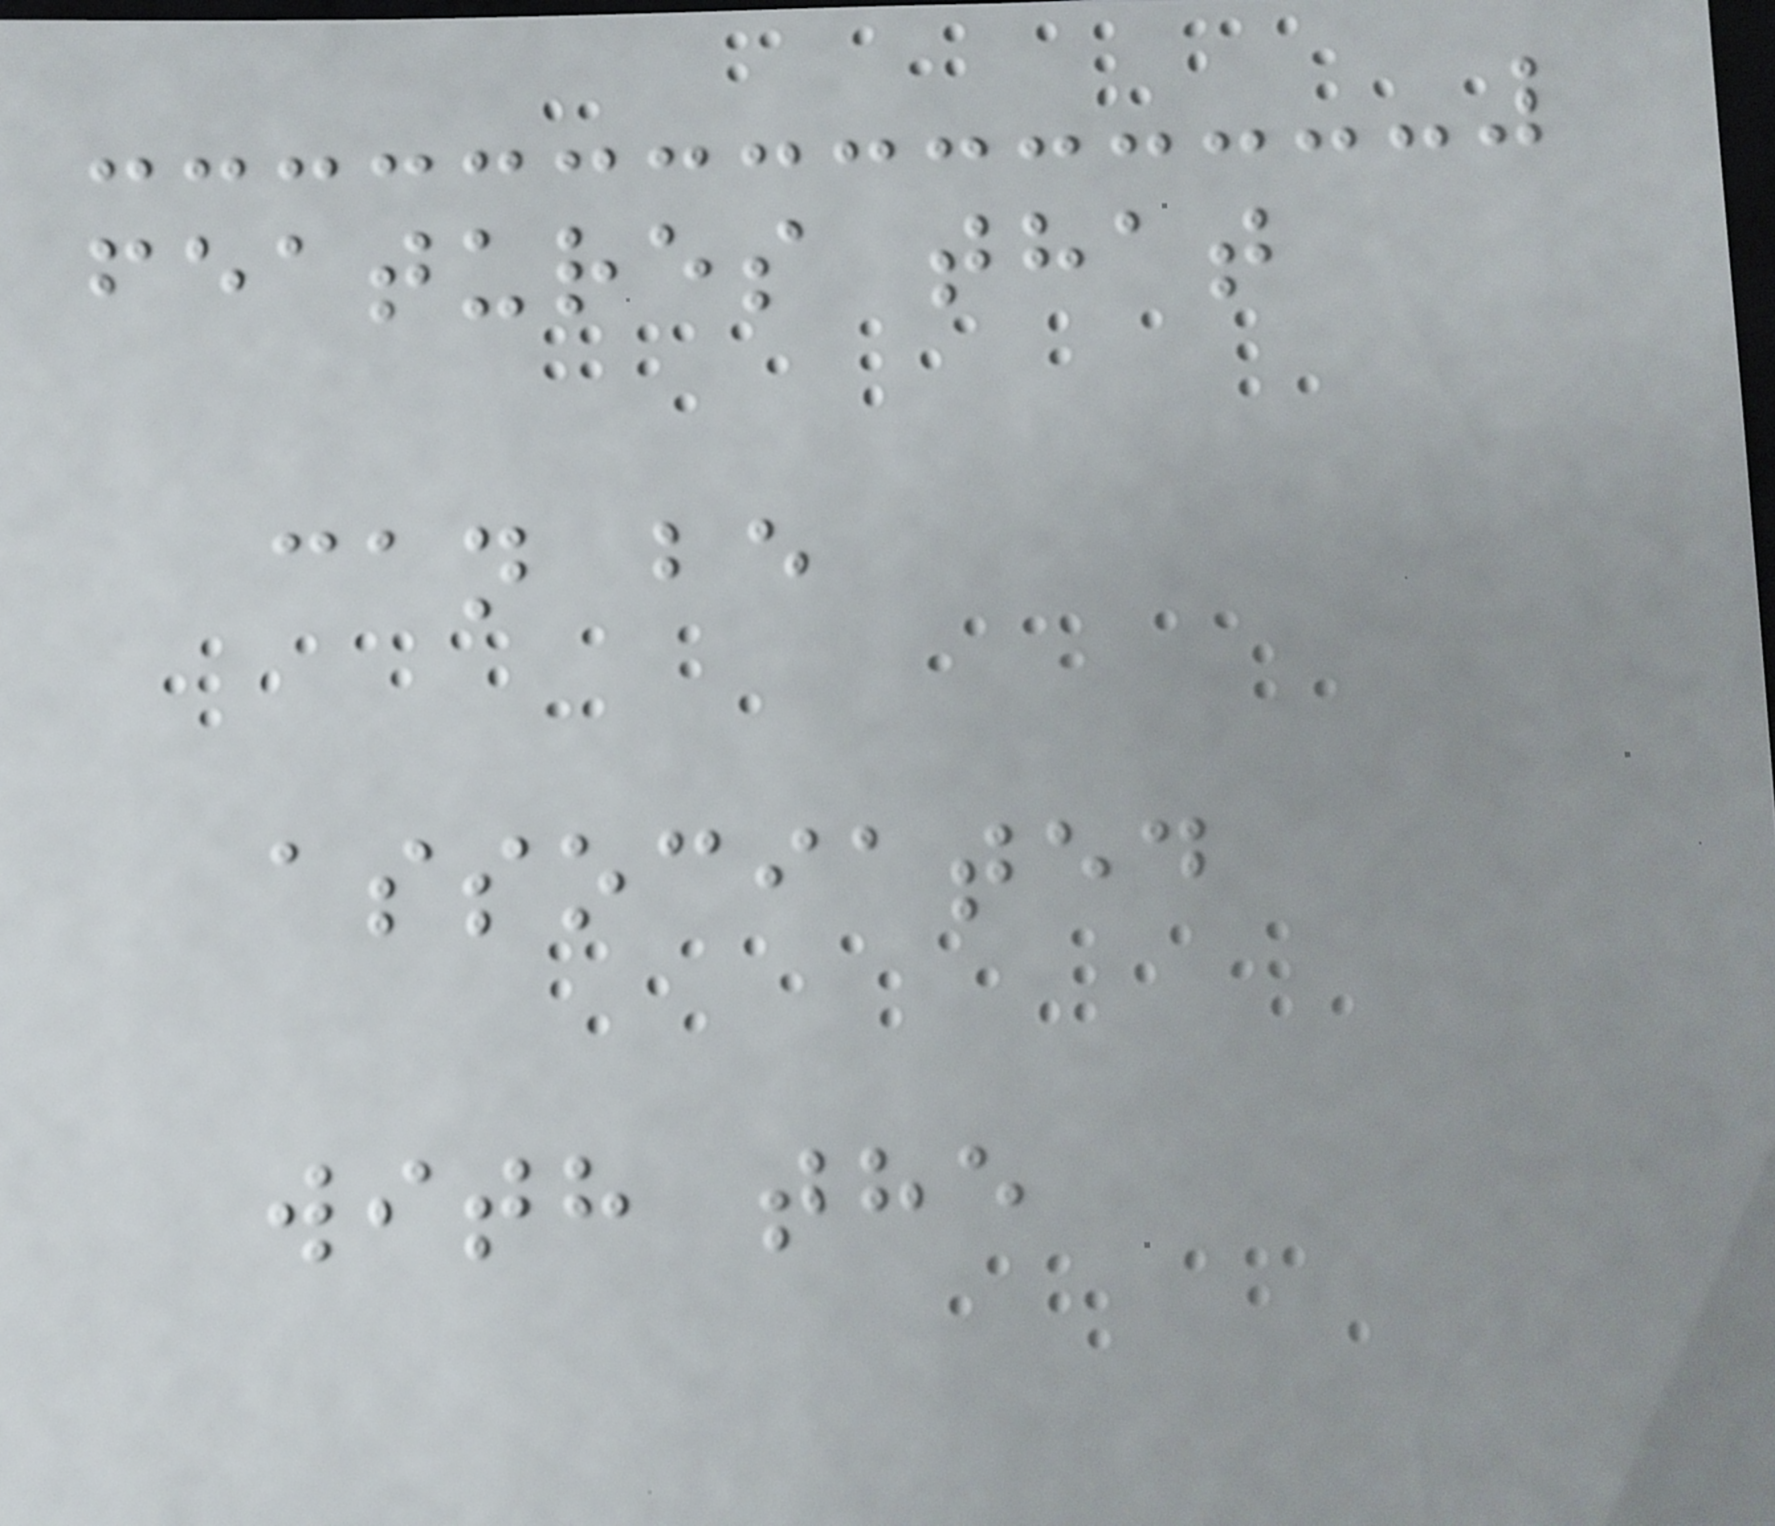features that
can be
associated
with the
